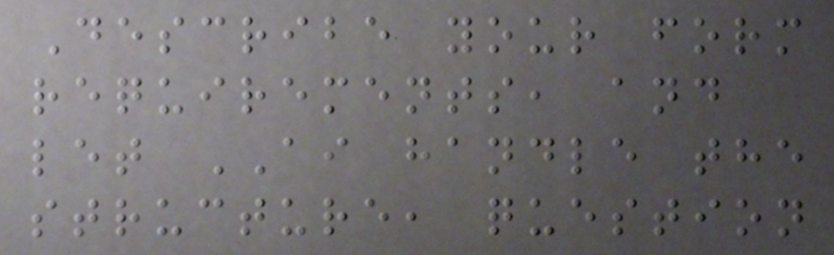Describe your form
requirements, and
let AI handle the
structure, question
